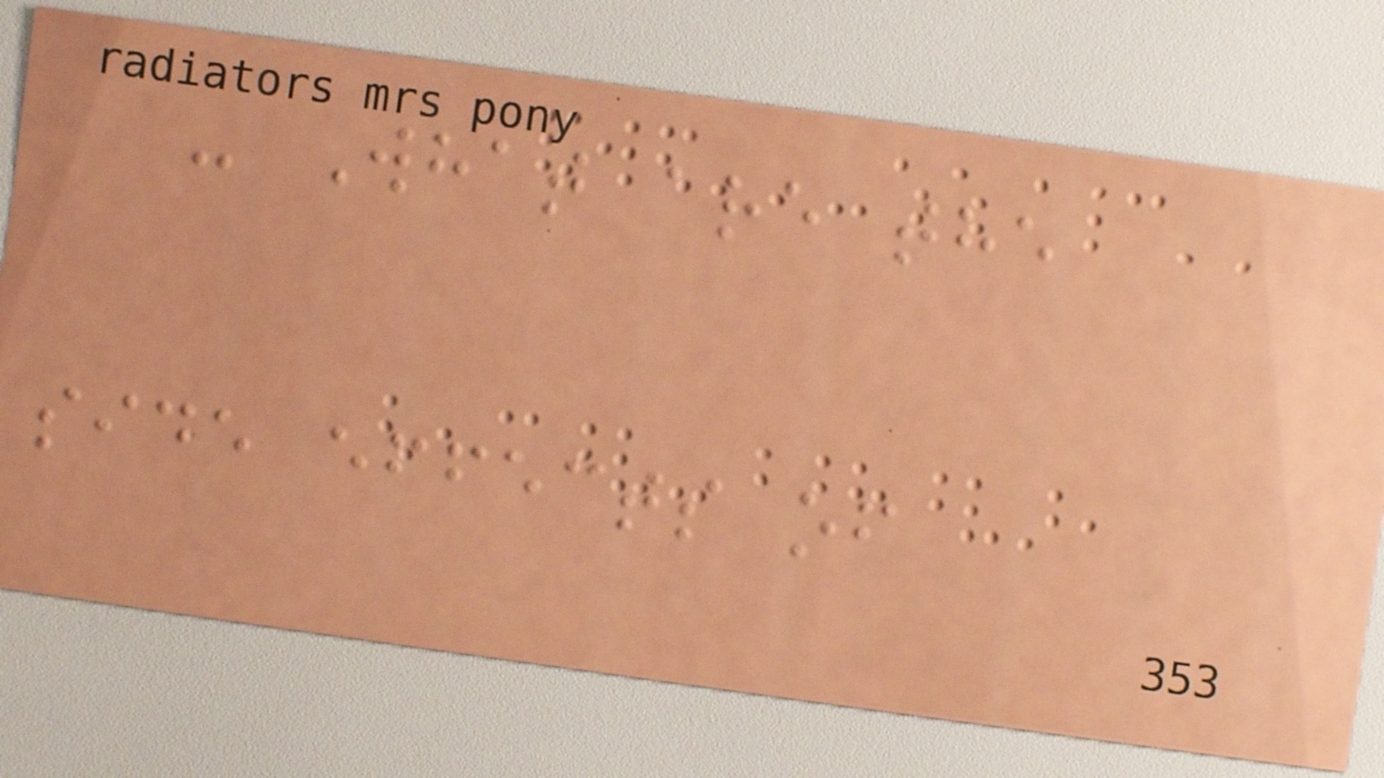- What are the
side effects of
